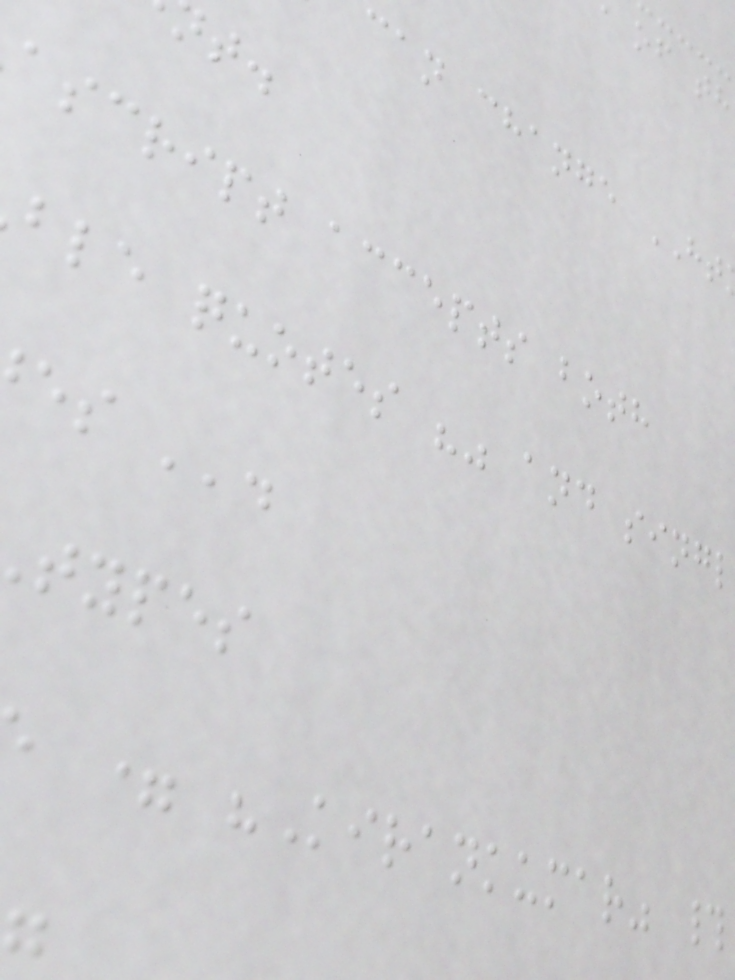can change HT
ascript accepts both
ble quotes "" and singl
es ''.
types
= "Kirankumar" #
